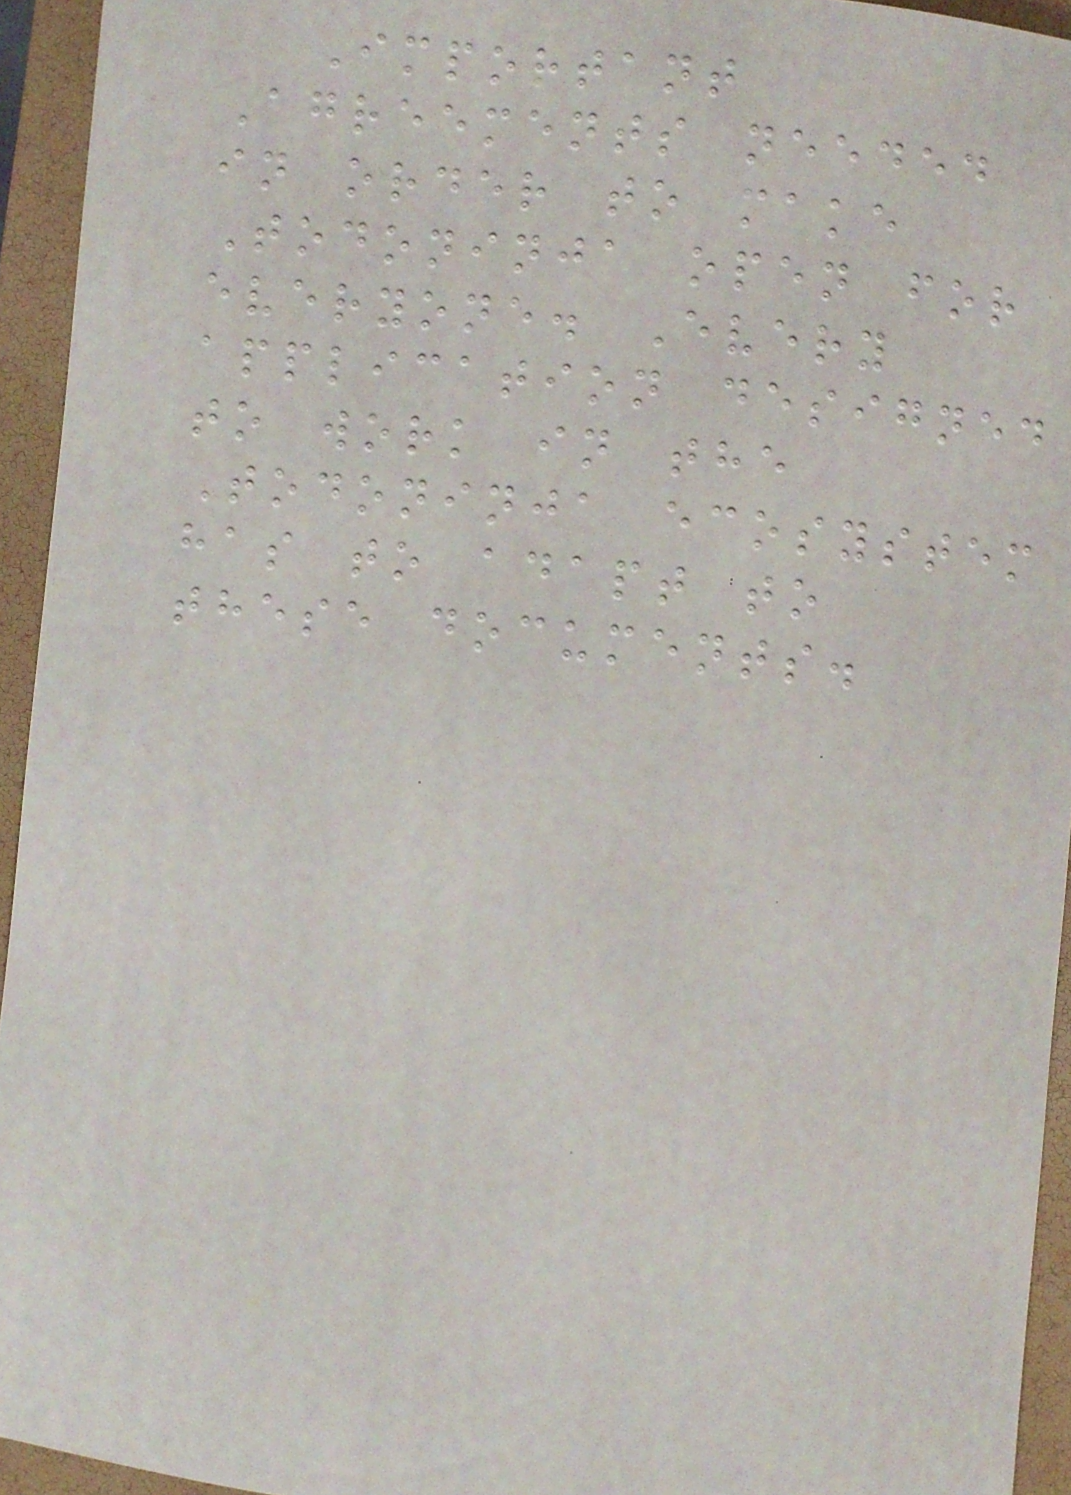Important
Agreements needed
in order to make
Todoninja open for
everyone. Every
application designed
to work in the
Todoninja ecosystem
has to adapt to
these documents.
